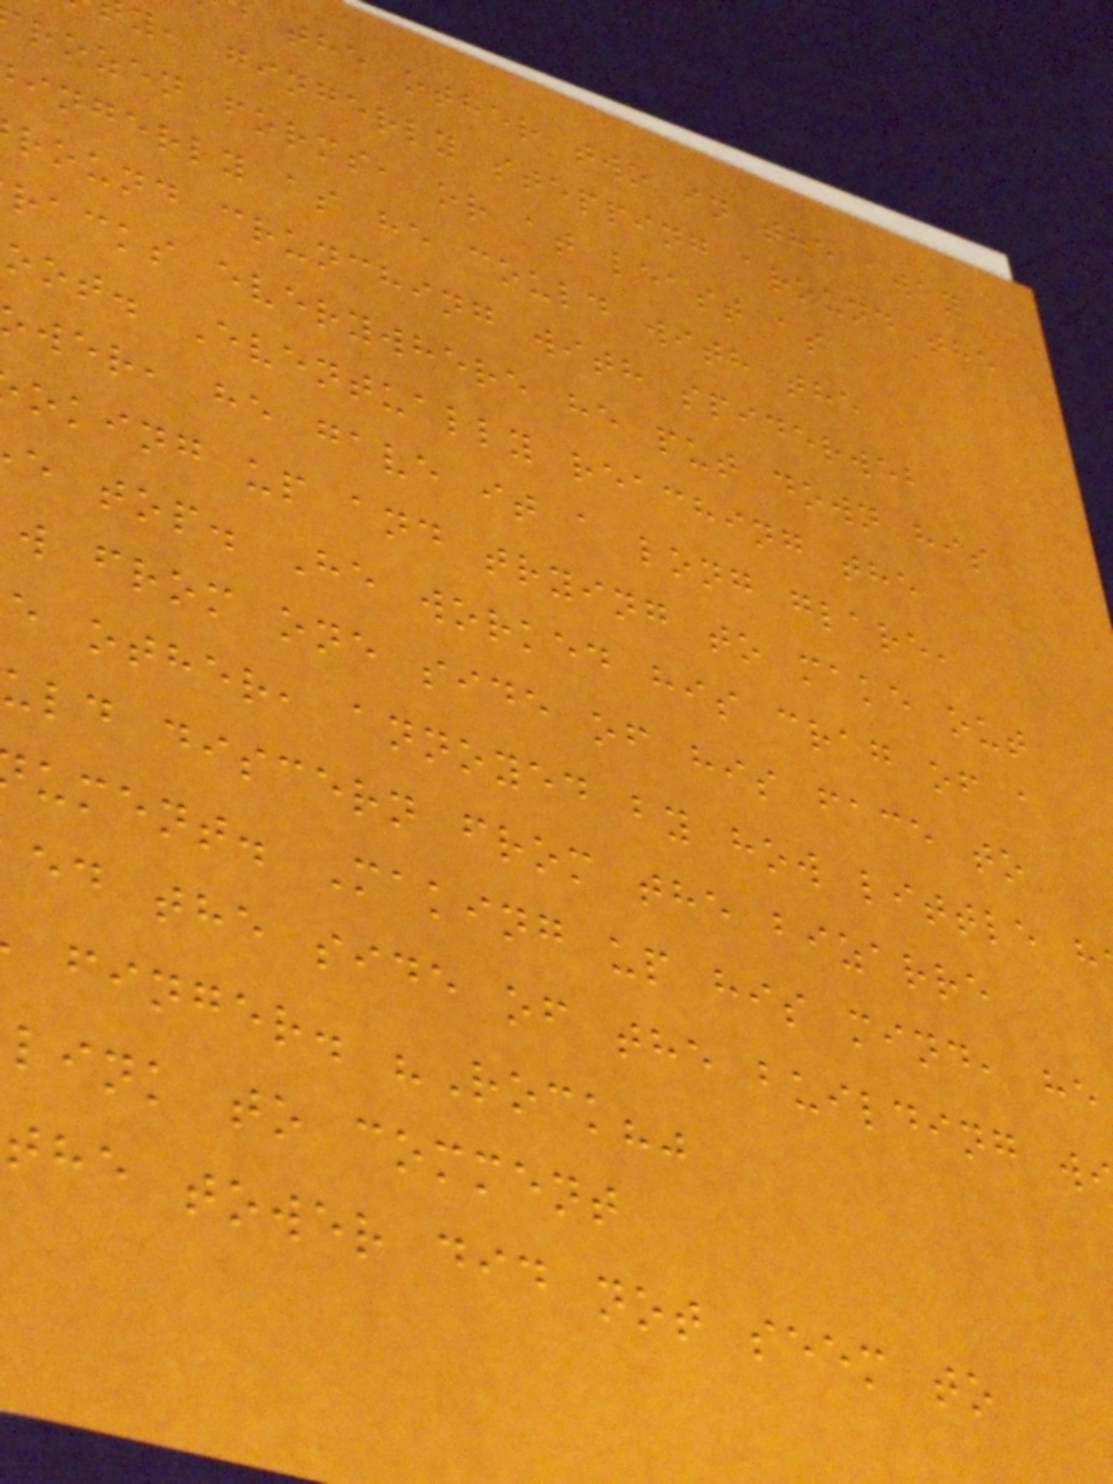the other two in the away
y, gingerly stepping around the
rozen forms, or at least as
ingerly as he could with the
round crunching with spiderweb
racks everywhere he put down his
oot. Eventually reaching the
wer, he gave it a long glare,
oking up and trying to make out
e top. He worked his crag of a
w from one side of his face to
e other, annoyed by how little h
uld discern from the bizarre
ument. Making up his mind, he
ed the side of the building w
finger. "Rock?"
link to comment
the tower did not seem to
